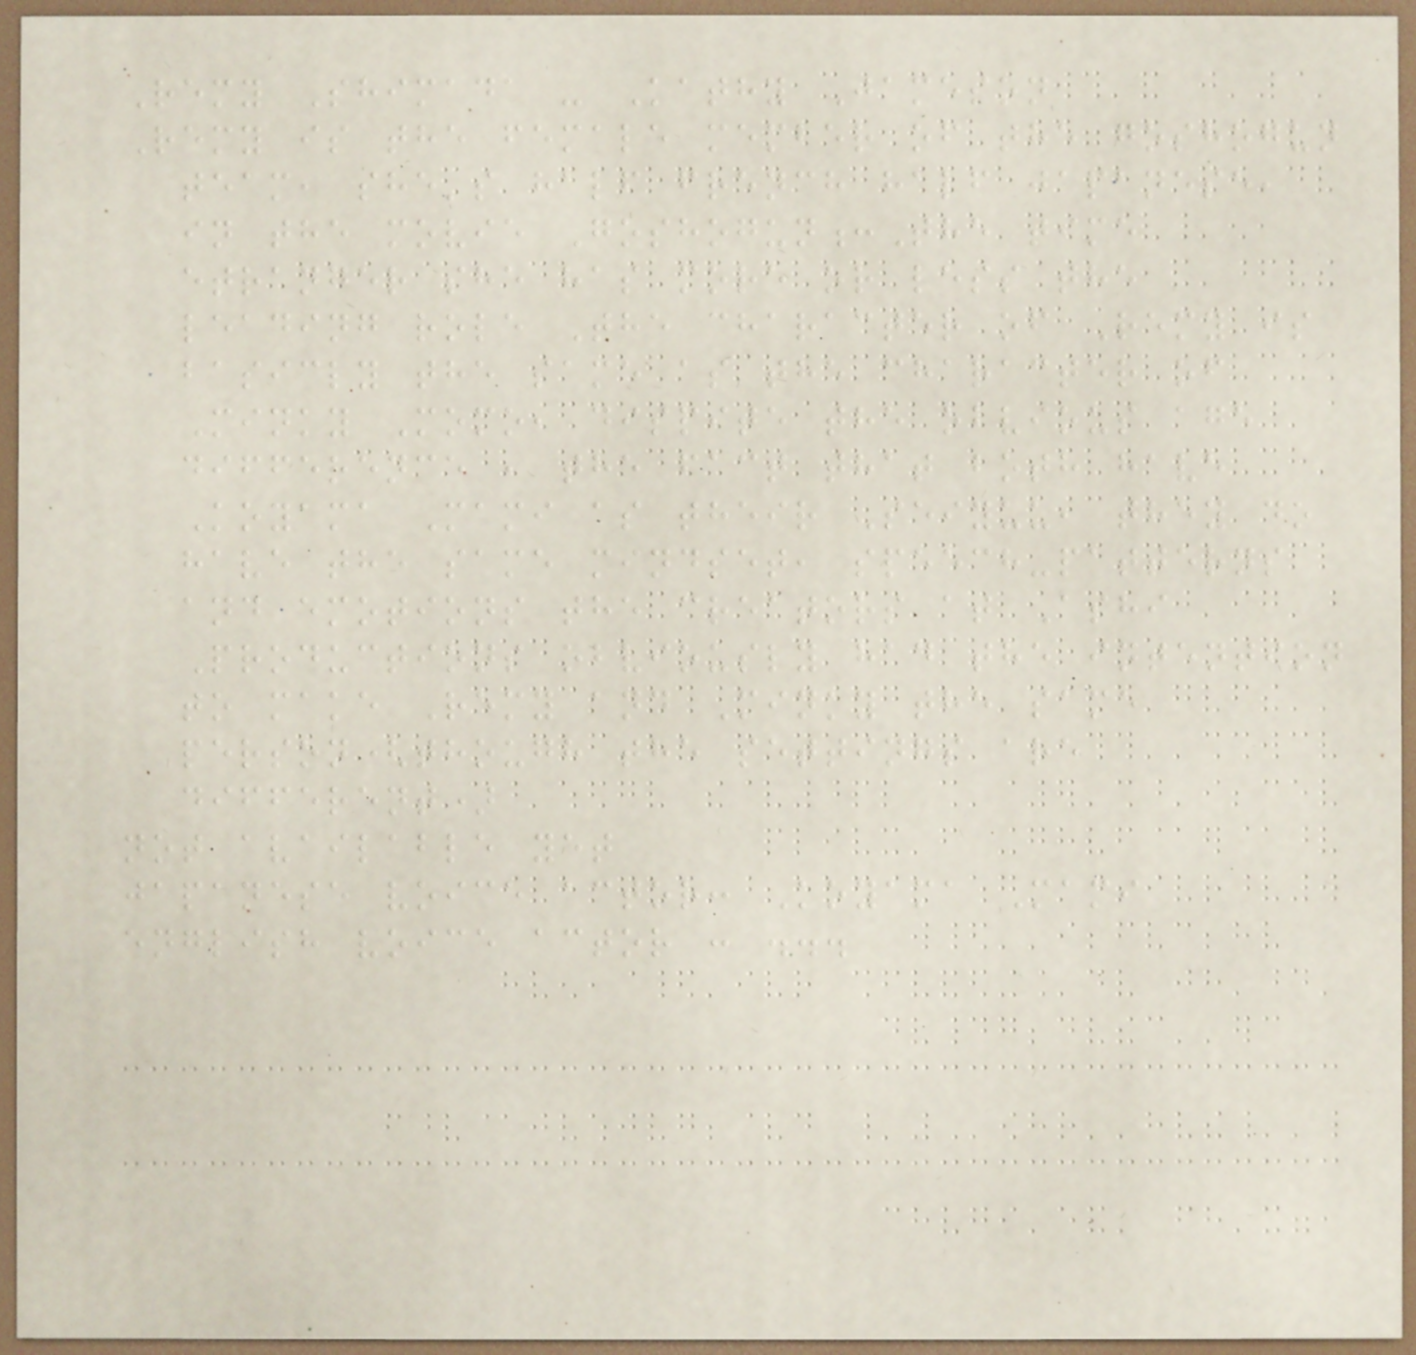Remy Shimada - Kathy Jameson
Remy is the female member of the goshogun
team, she's half french half japanese,
in the movie Goshogun:The time
etranger she has more or less the
leading role The character of Remy is
basicly the same as the character of
Minky Momo, dispite the obvious age
difference , the fact that both have
Koyama Mami as their Seiyuu, they do
have the same mindset, speech-patterns
and emotions the creators at Ashi
Productions obviously had the intention
to make Remy and Minky the same
person(though the settings are
different)
not available yet
japanese voice actor: Koyama Mami
english voice actor : ...
